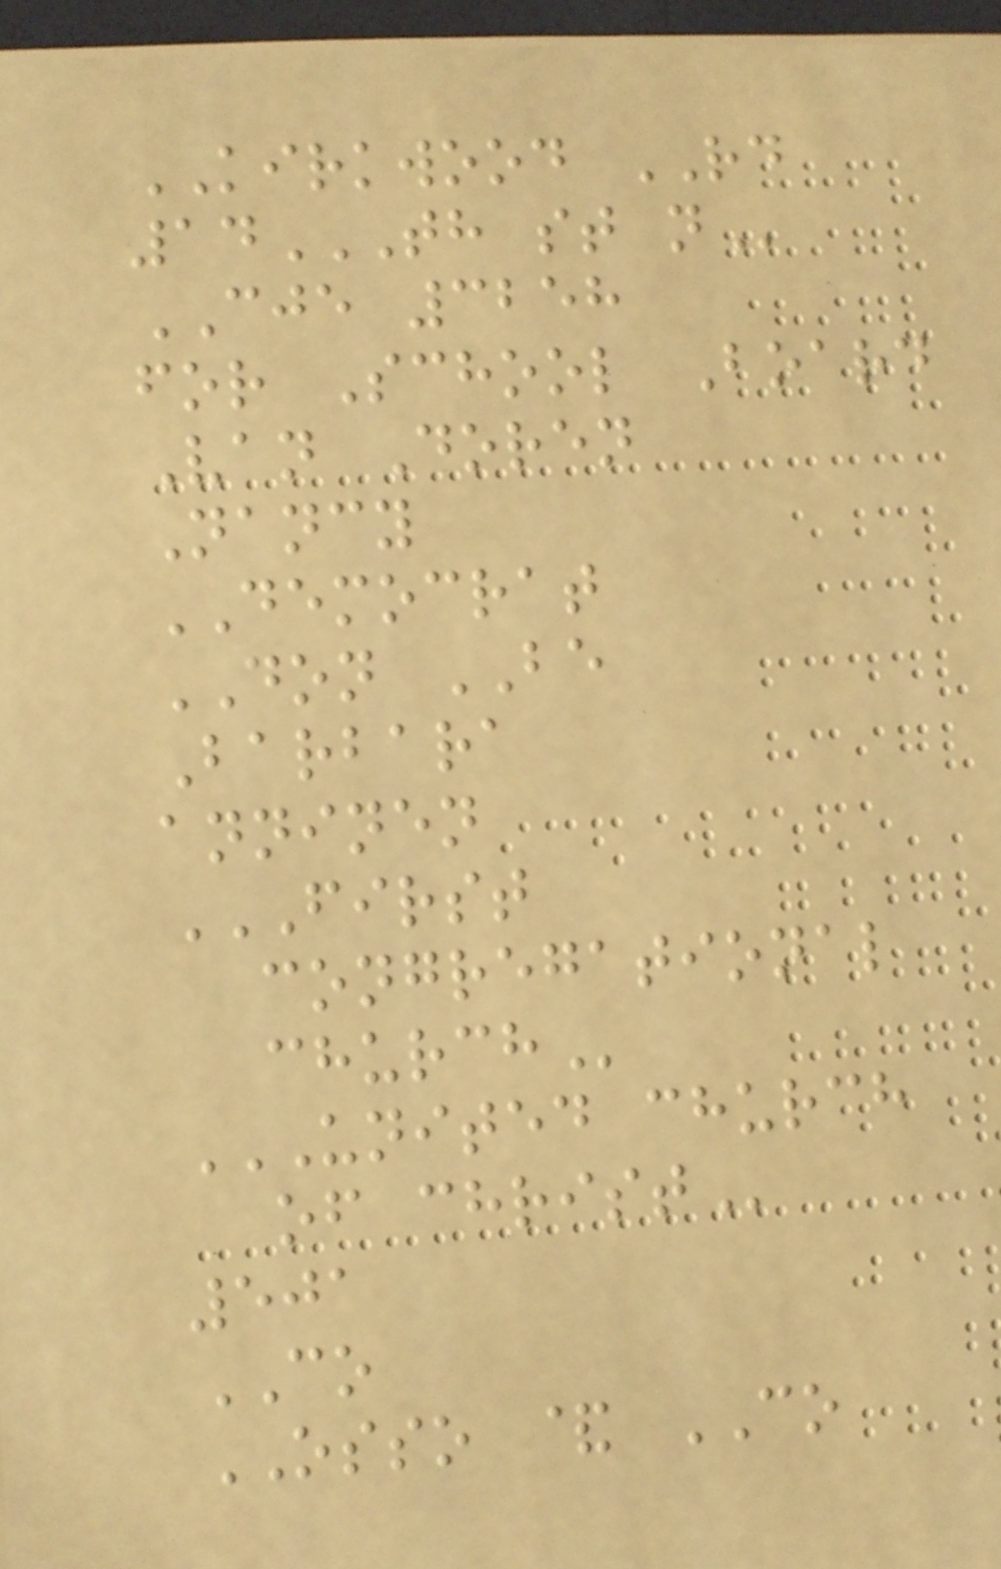KIRKWOOD RD
14TH ST N
CJE 3258
for School Board
Van Doren
Nancy
DEMOCRAT
DON BE
Barbara
anninen
FIRST
CONGREGATIONAL
CHURCH
UNITED CHURCH
OF CHRIST
501
CO
OSSO & CO
